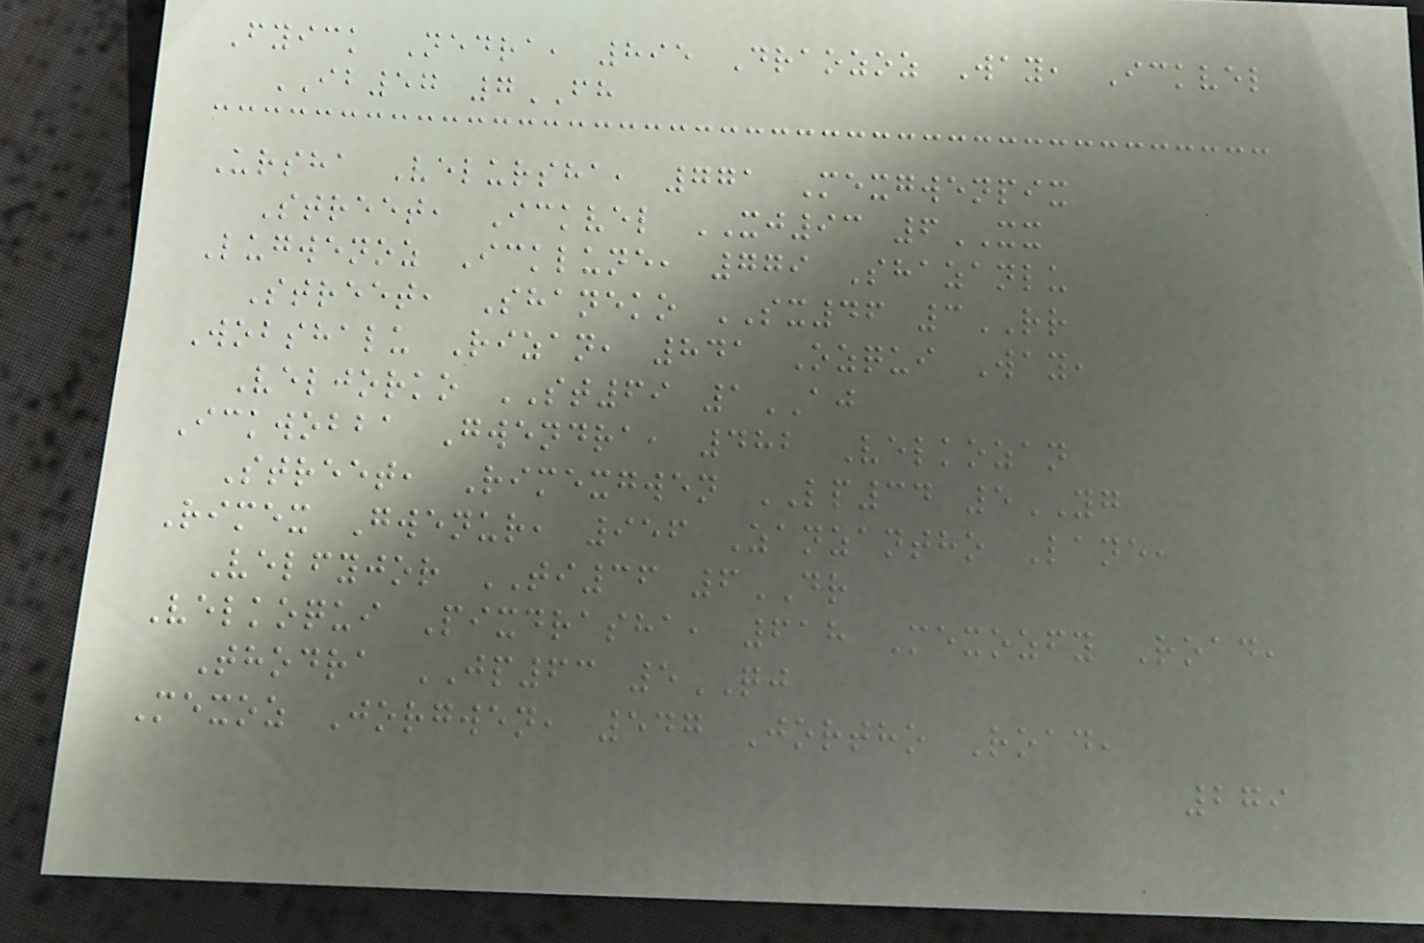Fyick Nedra, 895 Draozoz Way, Ickvel
IB57 7FH
Ursha Velursha, 771 Mexgwenpix
Street, Ickvel XJ93 6XX
Lugwenoz Icklune, 779 Shazanlu
Street, Shaneko SX46 3RR
Wobshalu Rizan, 841 Ozqui Way,
Veljorko ST69 1AJ
Ickwobba Gwendra, 482 Velkozan
Street, Rimexgwen LP34 5YG
Rimex Gwenur, 956 Zanzantho Lane,
Velfyjor TI36 6DR
Velkoqui Pixdrasha, 618 Mexozfy Road,
Thodra JP63 5QJ
Mexoz Jorgwen, 547 Jortho Road,
279
